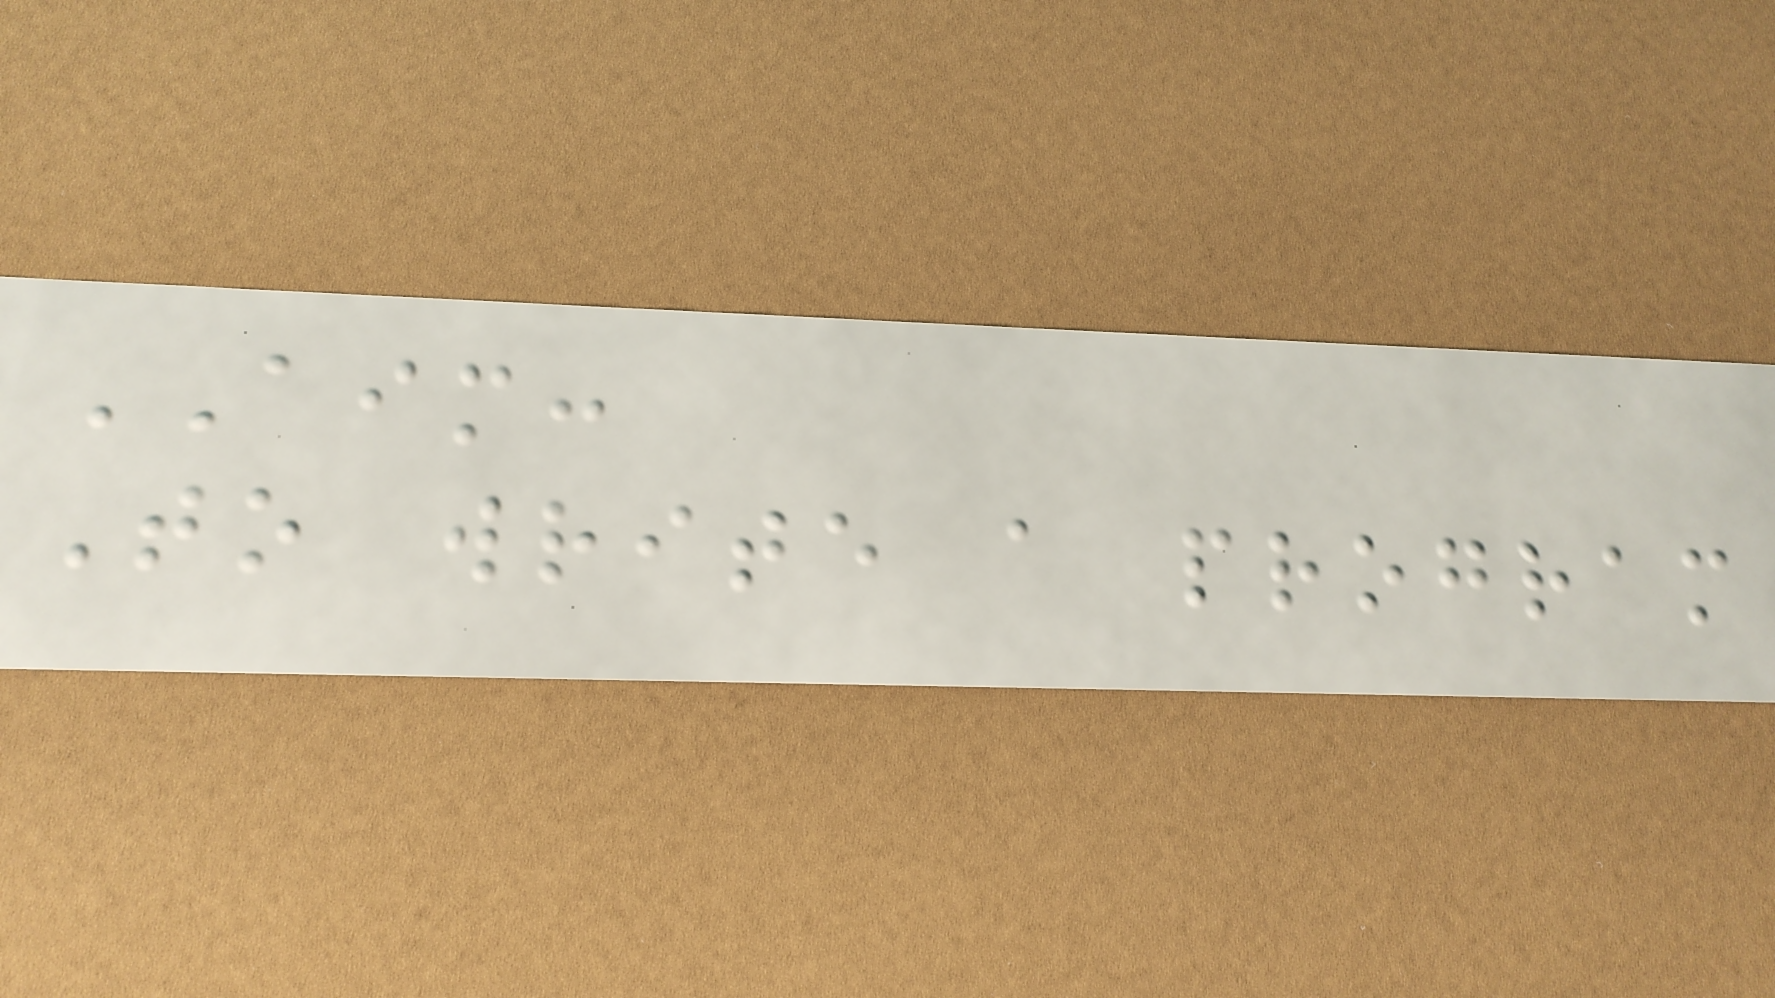AIM:
To write a program
